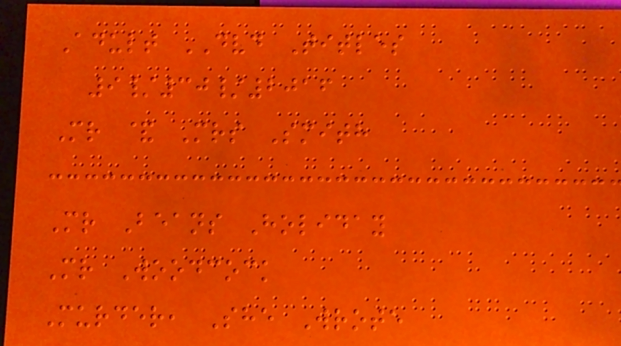Adult DVD Titles
9/30/2016
Mr & Mrs Smith
Mr Beans Holiday
Mr Woodcock
Murder, She Wrote
